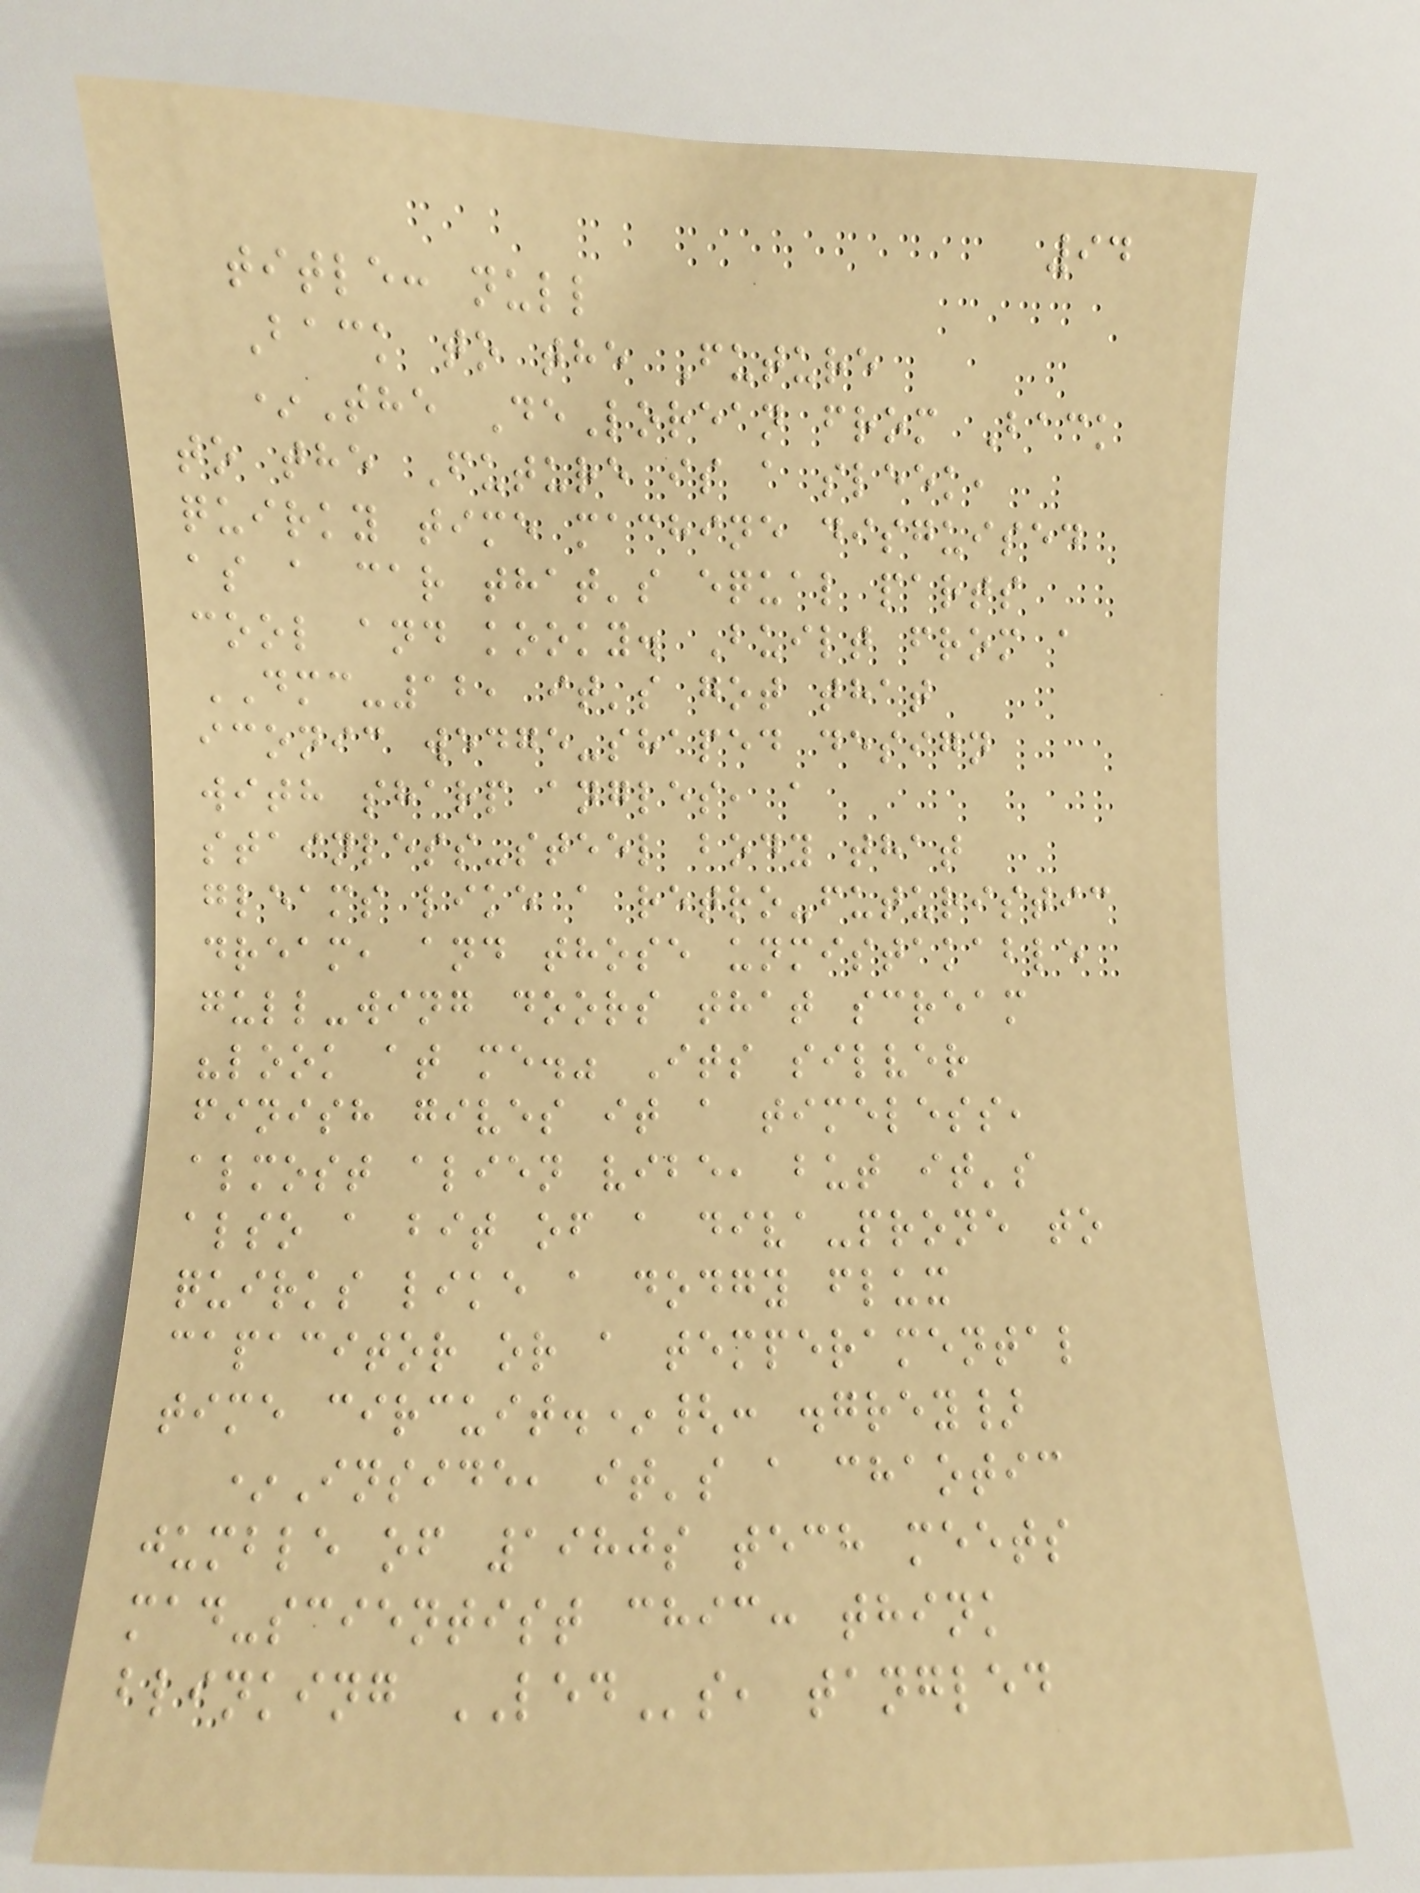94
title: null
Back to the Future
*The DeLorean from Back
to the Future is a sleek,
quirky time machine disguised
as a car that's equal parts
cool and kooky. Built from a
DMC-12, it's got that
iconic wedge-shaped design
with sharp angles, a
stainless-steel body that
gleams like a retro-futuristic
dream, and those unmistakable
gull-wing doors that scream
"look at me." Its silver
finish gives it a timeless,
almost alien vibe, but it's
also a bit of a diva-prone to
quirks like a dodgy flux
capacitor or a temperamental
time circuit.*{: .grey}
*Inside, it's a chaotic
jumble of 1980s tech meets
mad-scientist chic: think
blinking LEDs, tangled
